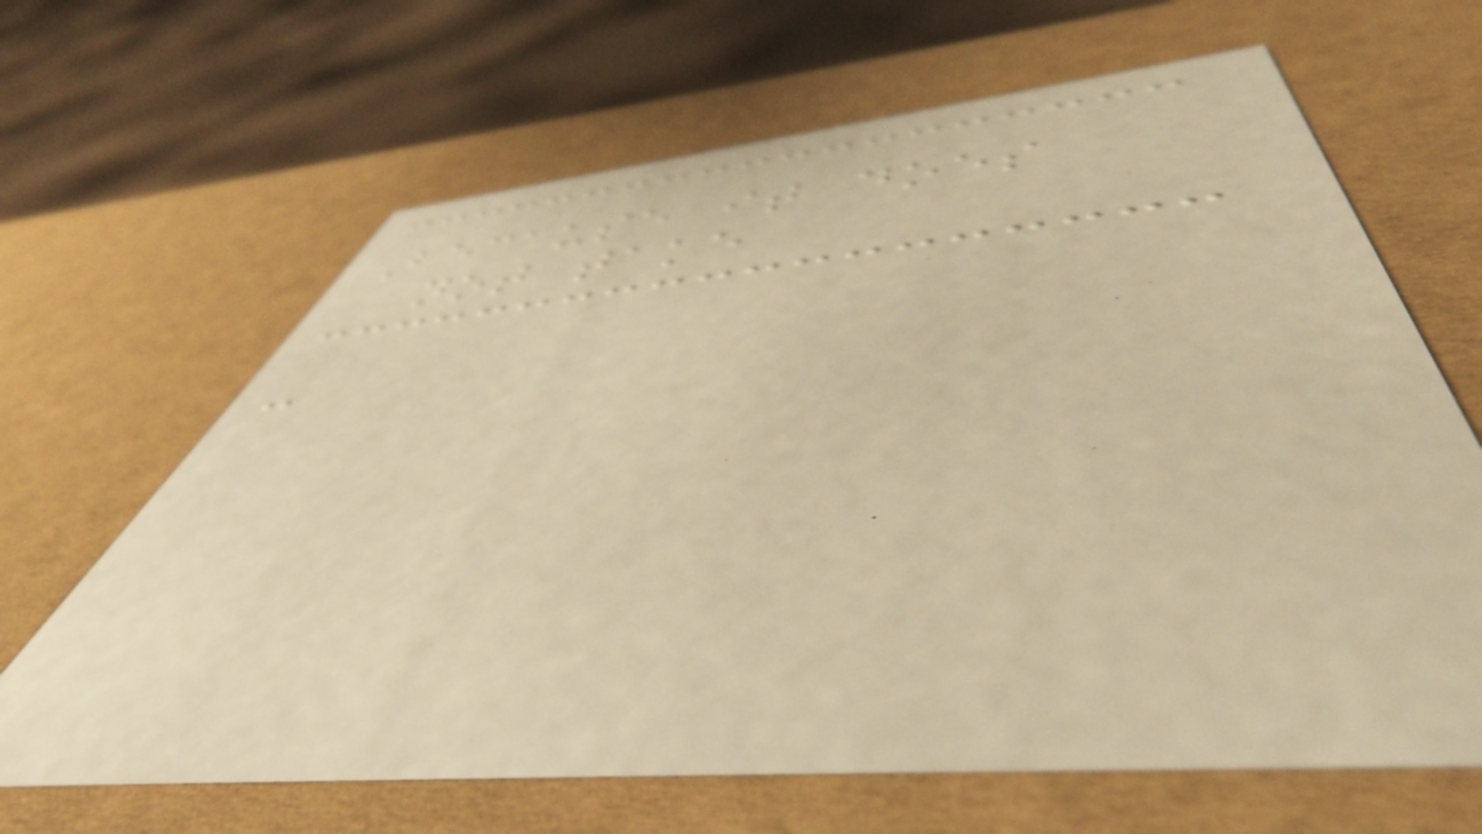Because it does
not take
-
